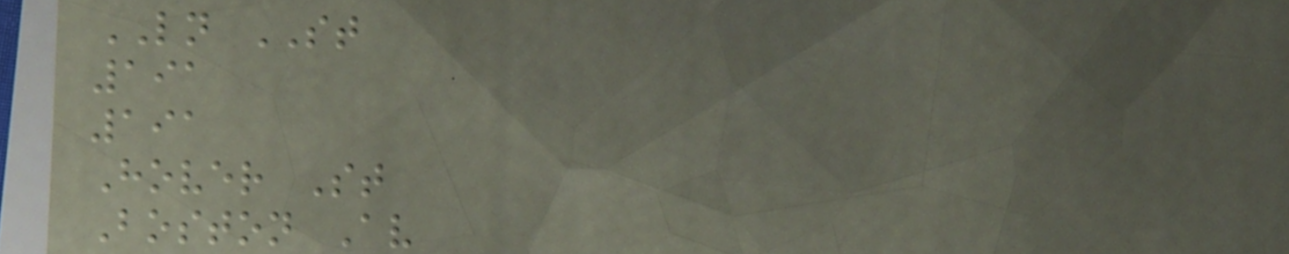LN ST
191
191
Hover St
Boston Av
